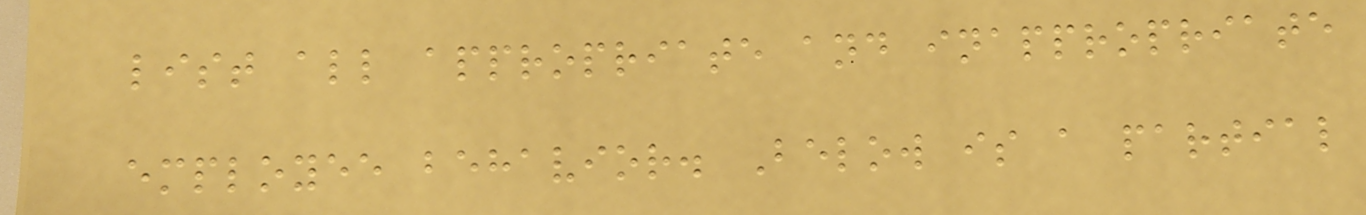list all appropriate and inappropriate
employee behavior. Below is a partial
